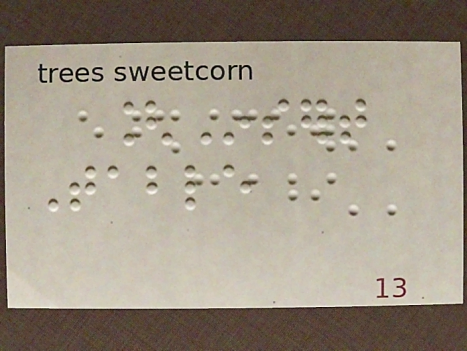[Insert
Table
